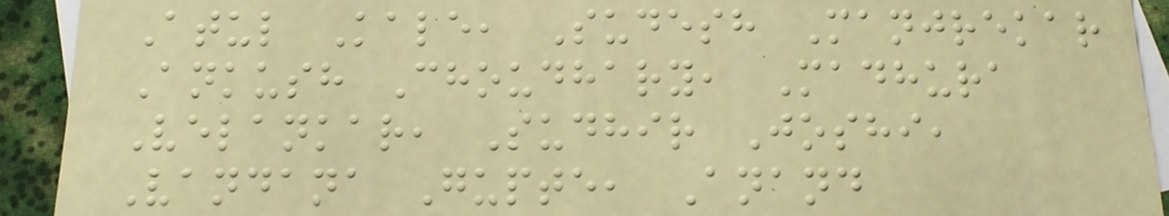Atul Kale, Sudesh Manjrekar
Ankush Choudhary, Madhura
Velankar, Sudhir Joshi,
Vandana Gupte, Anand
